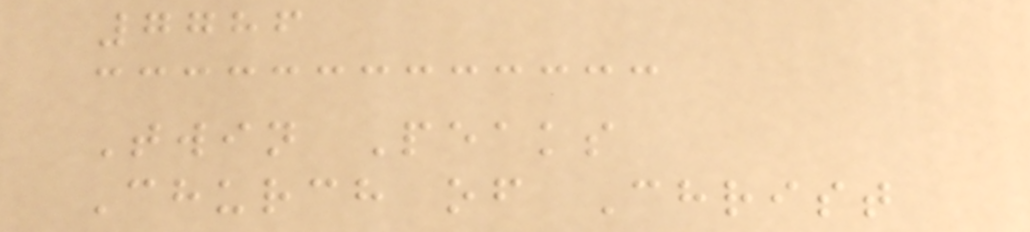7786
Twin Peaks
Church of Christ
